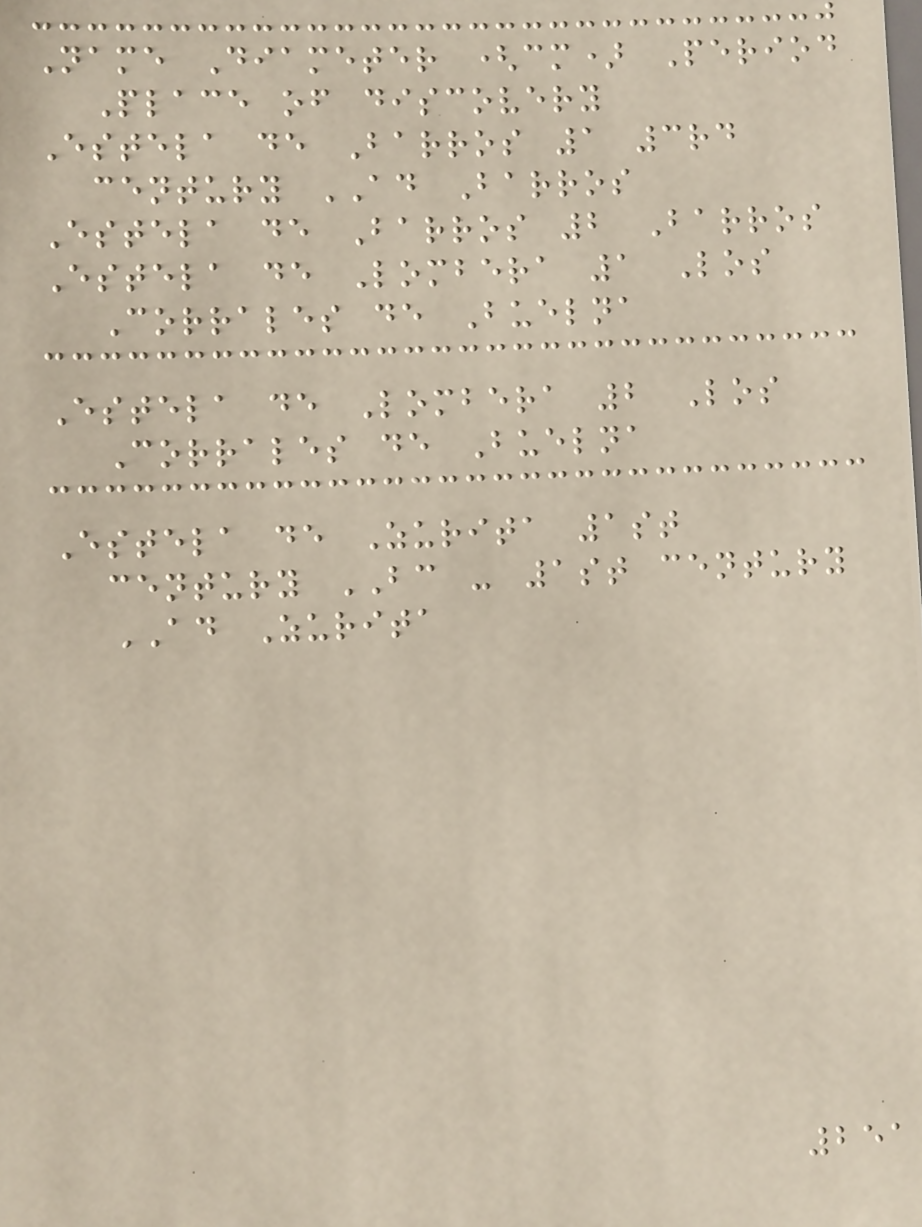Name Diameter (cm) Period
Place of discovery
Estela de Barros 1 3rd
century AD Barros
Estela de Barros 2 Barros
Estela de Lombera 1 Los
Corrales de Buelna
Estela de Lombera 2 Los
Corrales de Buelna
Estela de Zurita 1st
century BC - 1st century
AD Zurita
251
